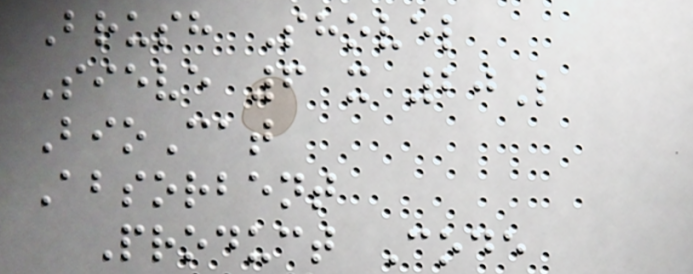Brush Shovel
Sieve 6 x 20L
BioCat
Absorbent
Product Code
